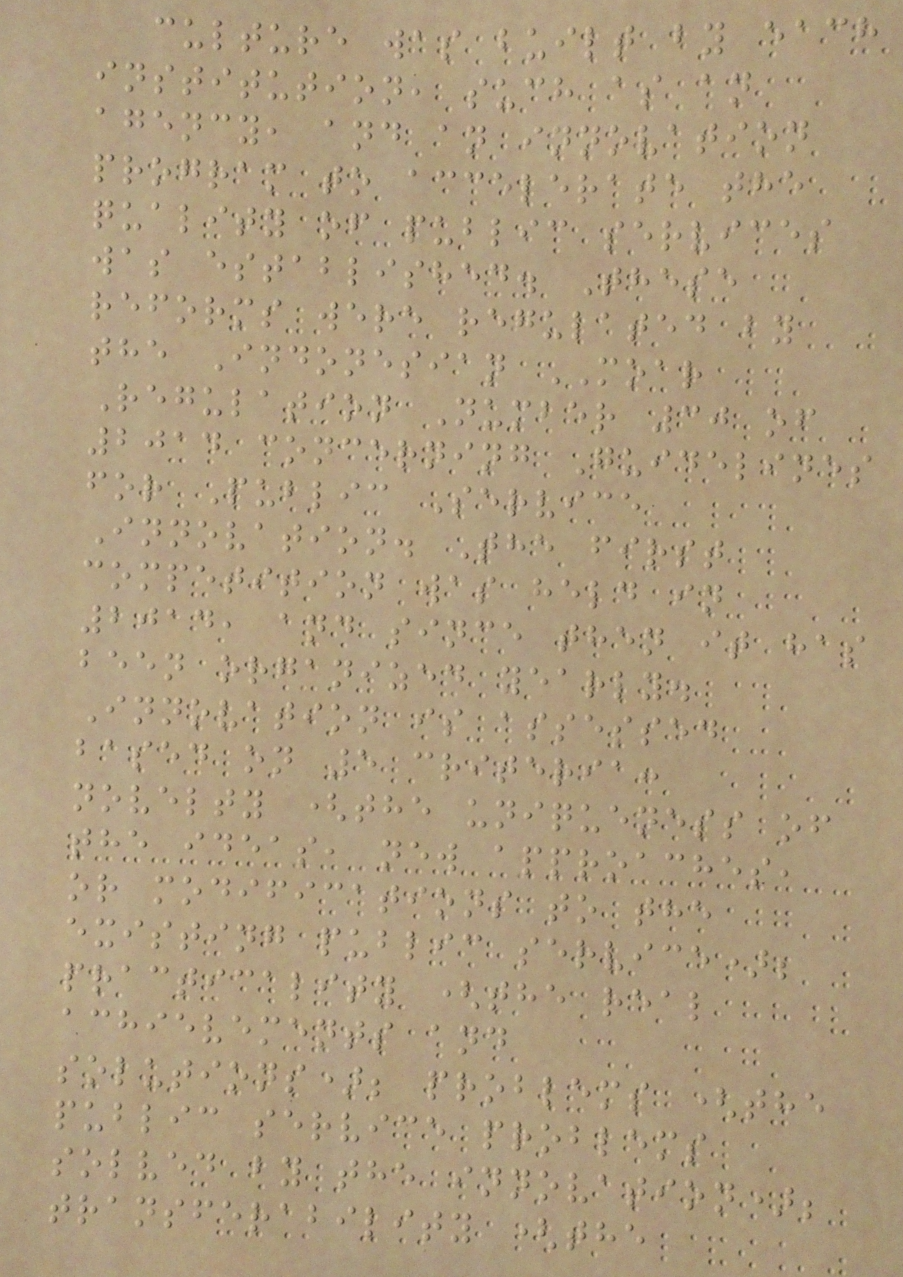culture was built by each
institution, such as an
agency, and an innovation
program to accelerate the
quality of public services
was established. These
reforms were regulated by
the Indonesian MOAR
Regulation Number 30 of
2014 concerning Guidelines
for Public Service
Innovation. The first
competition was held in
2014, and since then it has
been organized yearly.
Innovation is assessed
based on 5 criteria:
novelty (the uniqueness of
the ideas, new approaches,
or modifications to the
existing public service);
practicality (the real
achievements and
solutions); problems (the
public service problems
solved by the innovation);
transferability (the
